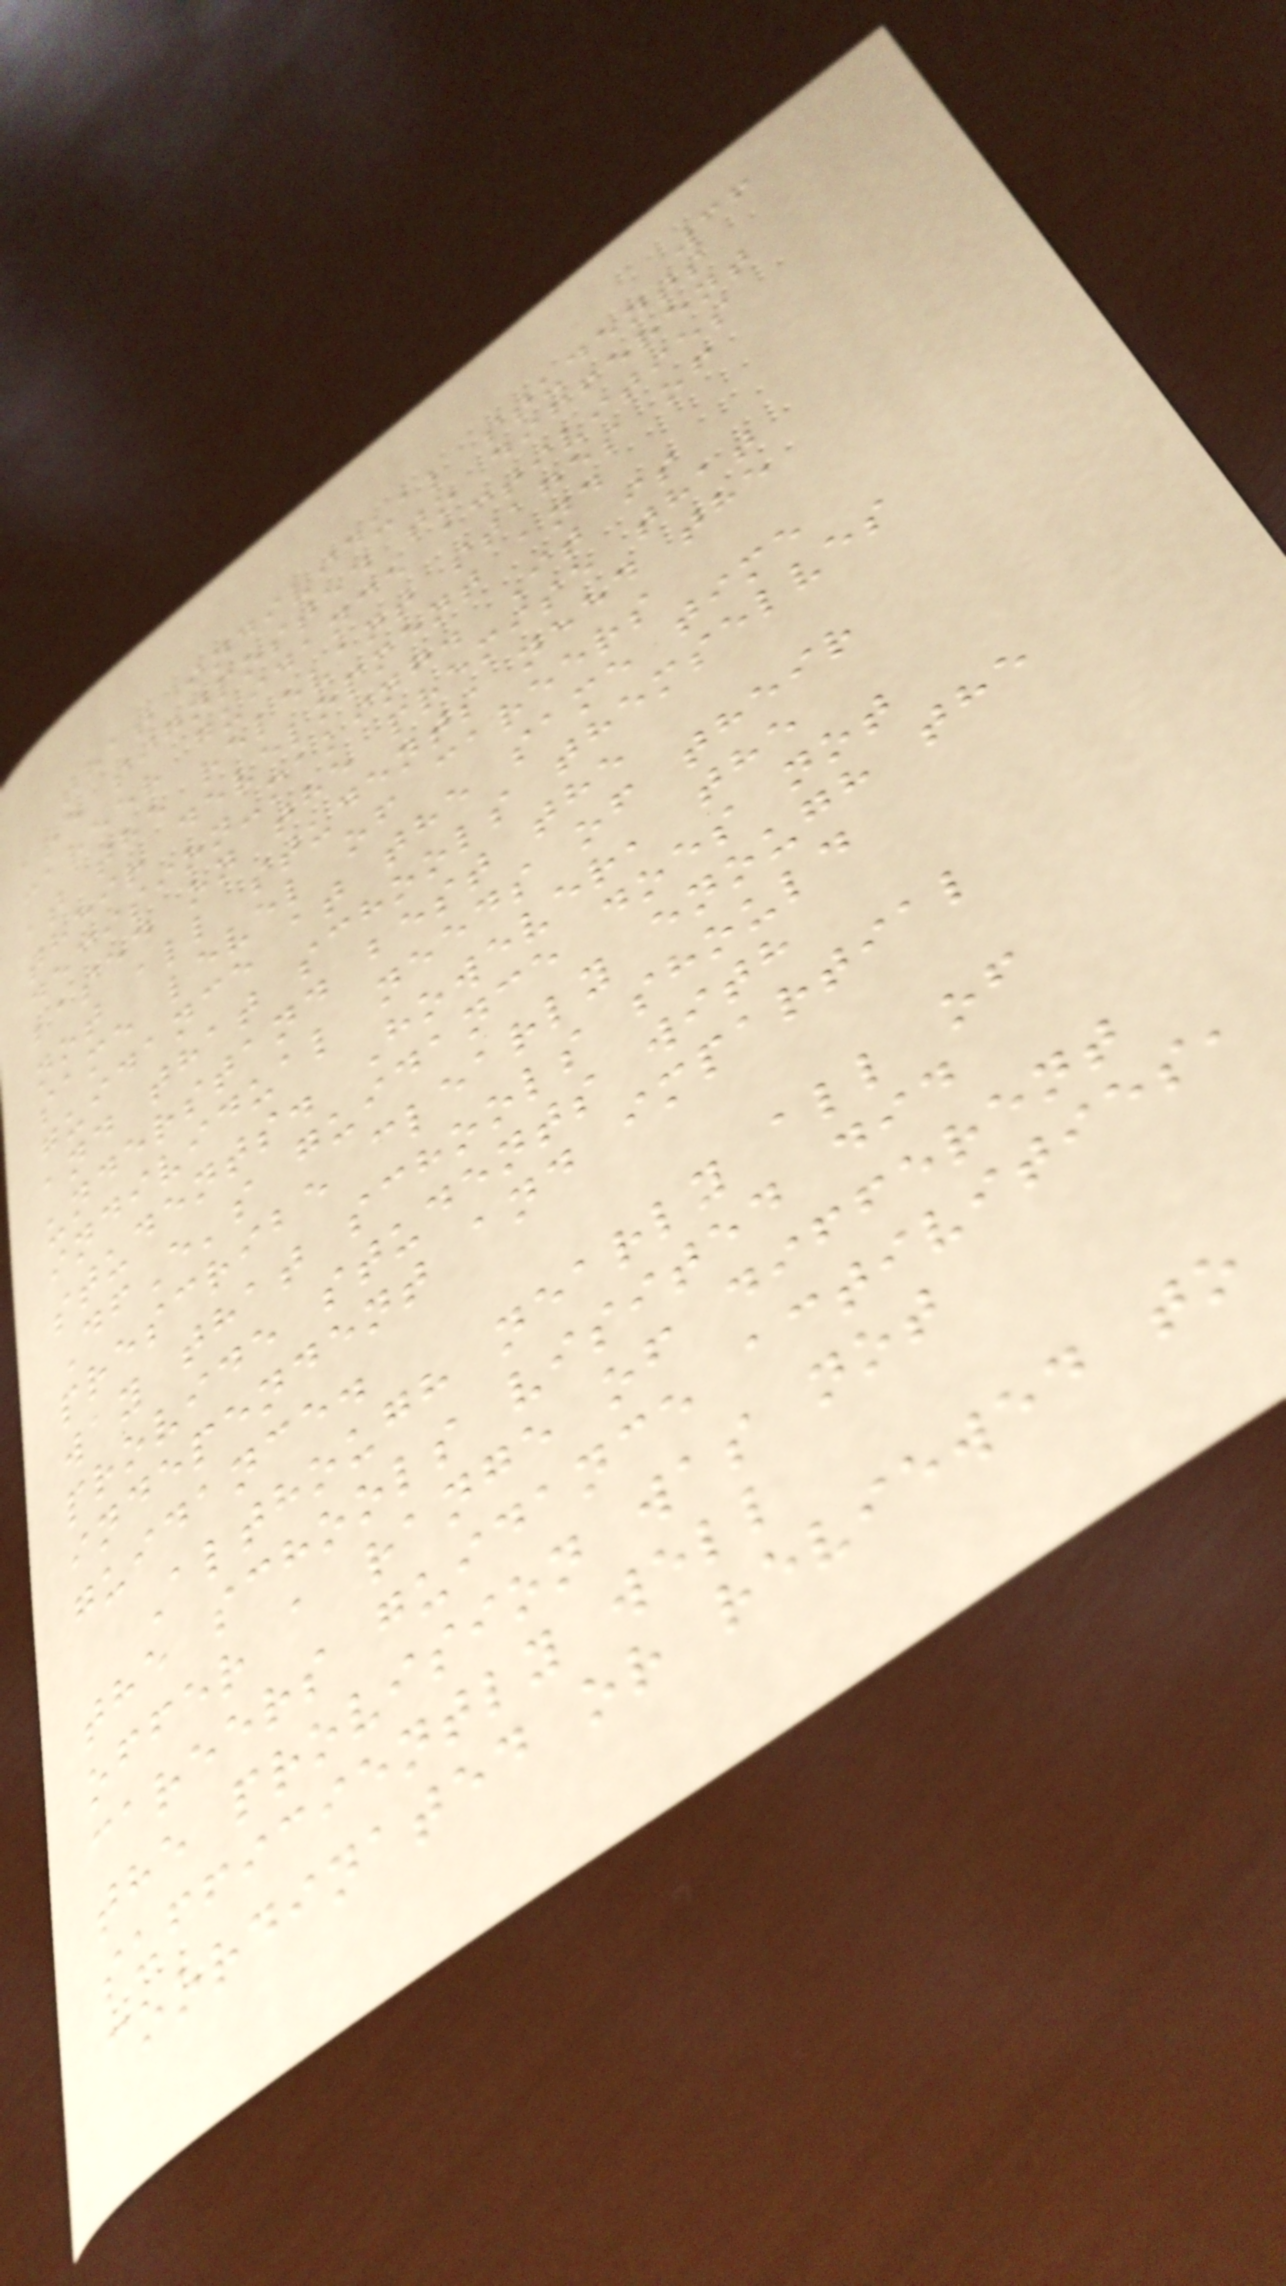36
that individual students
are signposted to different
career guidance activities
at the relevant stages of
their development and
decision-making. It is
based on the premise that
not all students need the
same level of careers
guidance at the same time
and that schools themselves
understand best the
individual needs of their
students. However, the
DfE's guidance does not
prescribe clearly enough the
way that schools should
provide students with
independent and impartial
guidance.
Although nearly all of
the schools visited did
offer a range of different
careers guidance activities,
the provision was not
sufficiently well
coordinated or reviewed to
